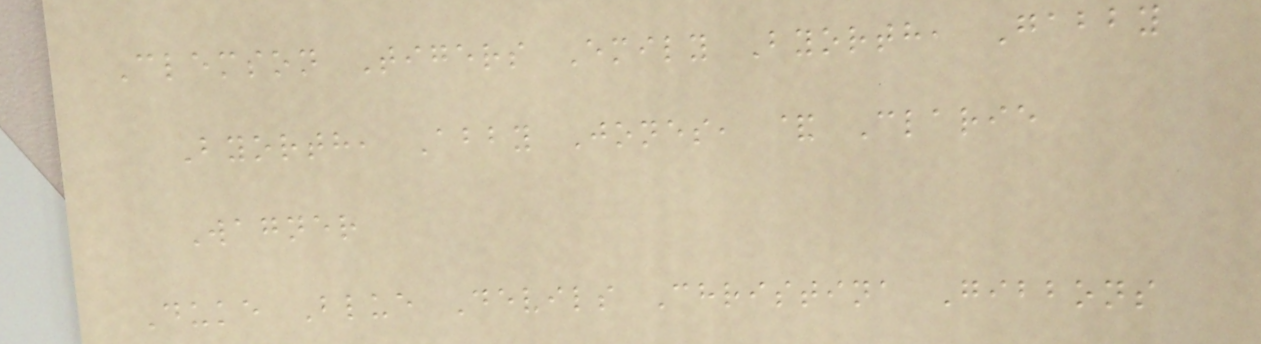Clemson Tigers Emily Byorth, Gabby
Byorth, Abby Jones, & Clarie
Wagner
Duke Blue Devils Christina Gibbons
